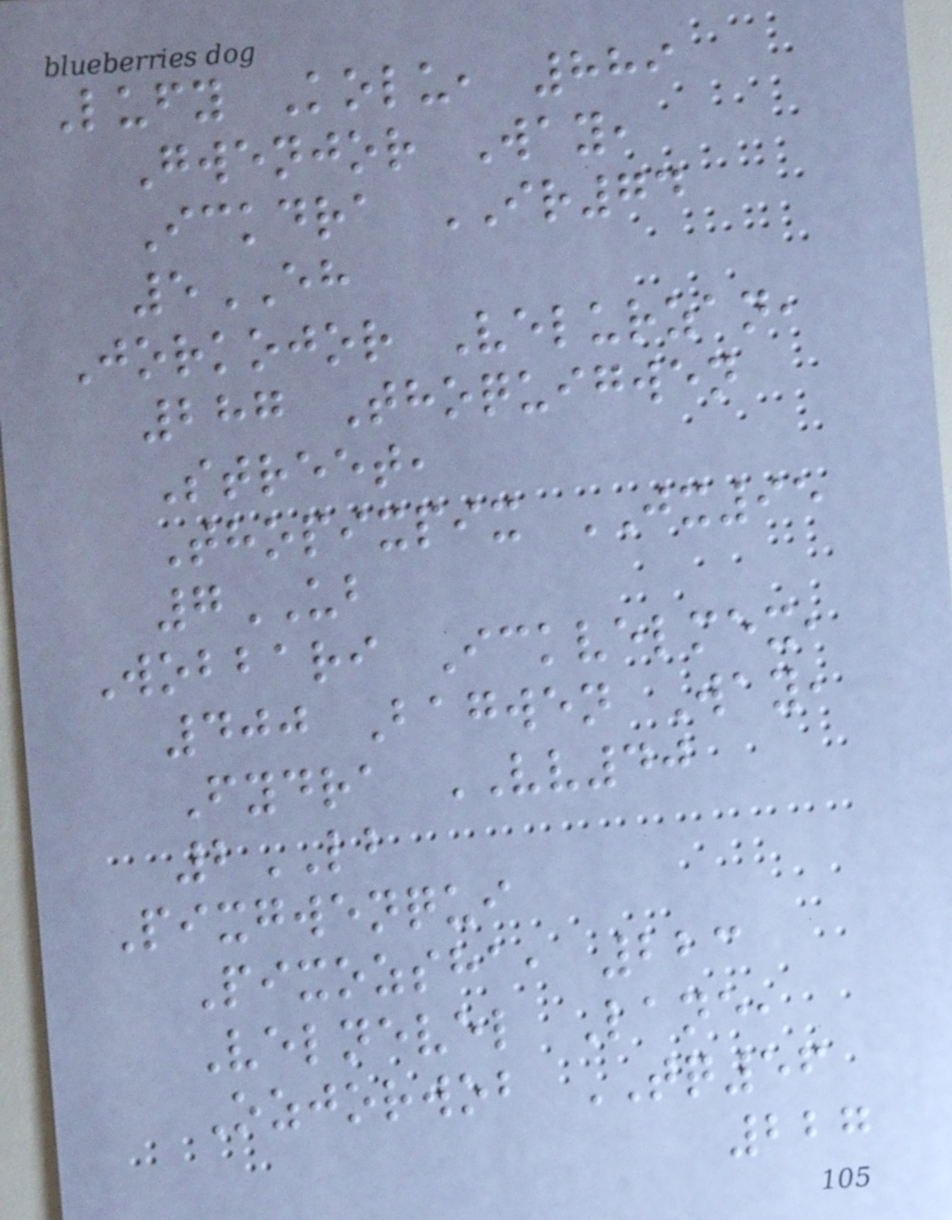Lufy Kolu, 889
Gwenjor Way,
Ickdra IR74
5EH
Jorkojor Velurzan,
287 Thoquigwen
Street,
Thopixpix JX95
7UB
Wobbari Ickvelmex,
400 Bagwen Way,
Fydra VV40
2LB
Pixgwenqui
Pixozsha, 223
Velnevel Lane,
Ozjorwob TQ56
227
